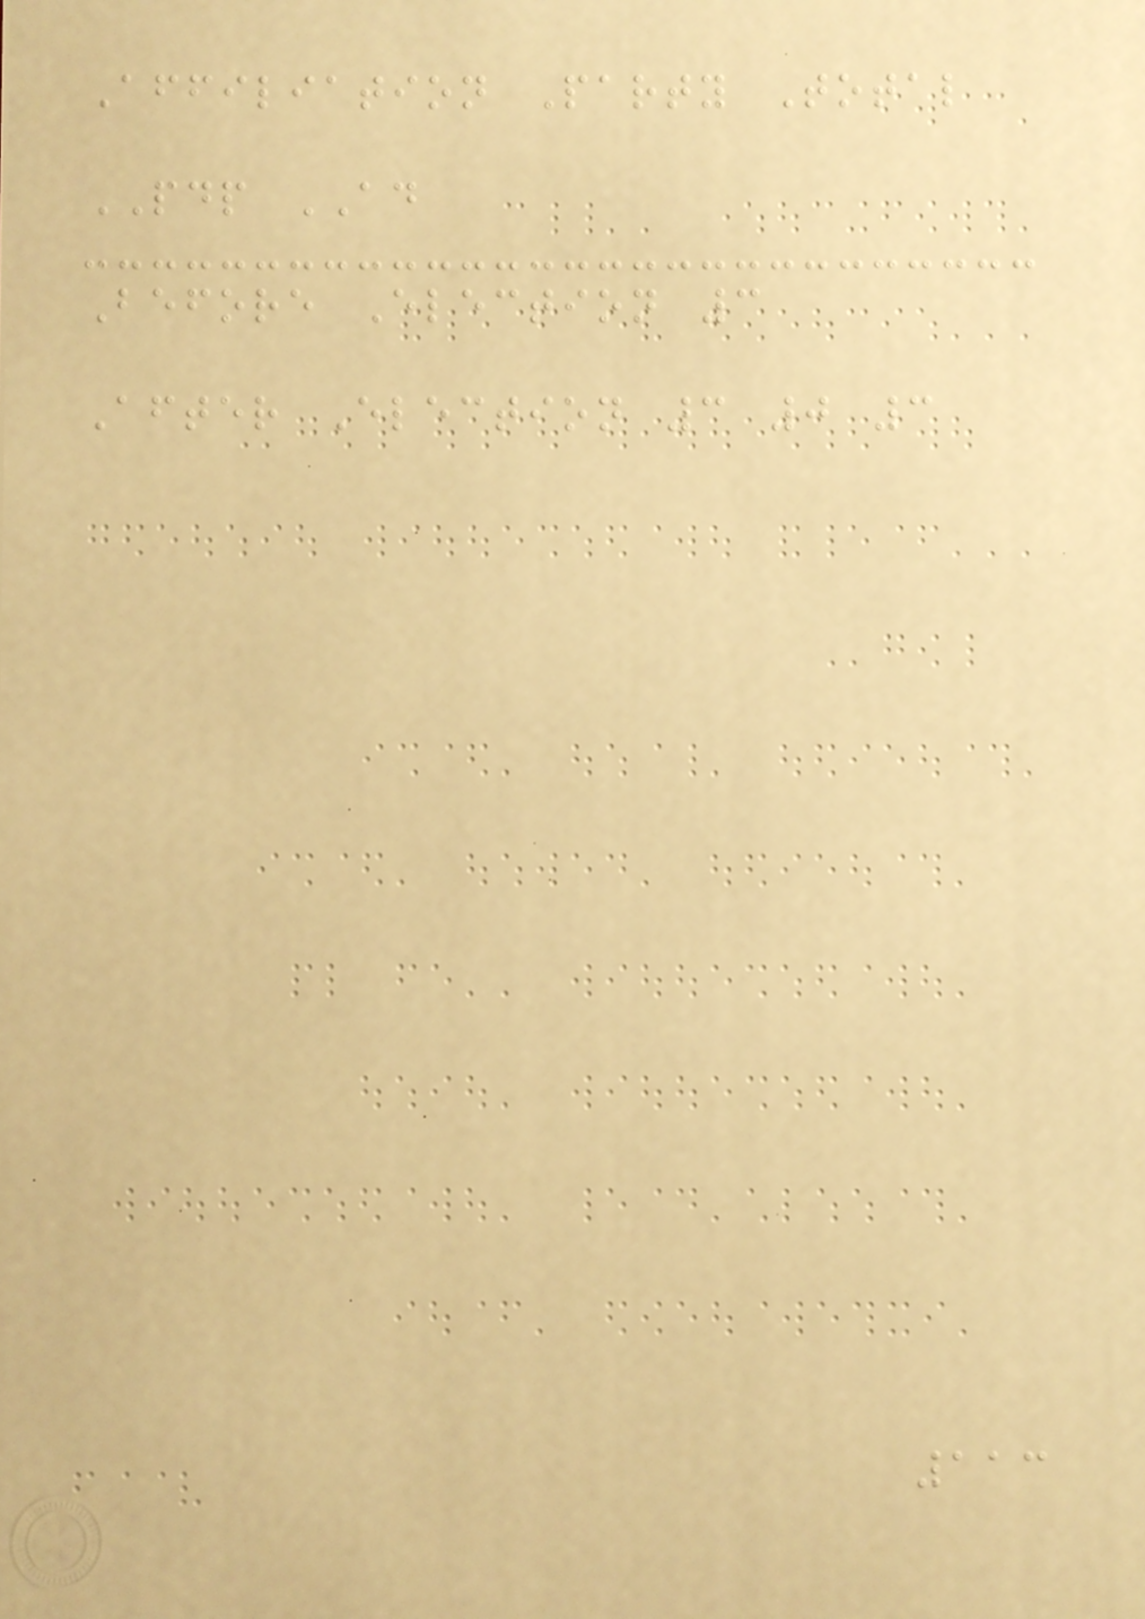Affiliation Party Total
PDP AD
Before Election 3
After Election 3 0 3
113
